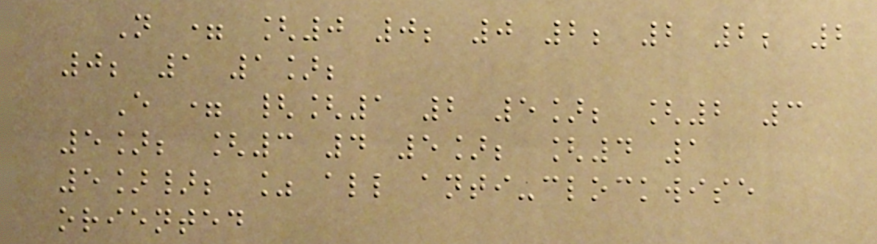N = [0 0; 0 2; 2 2; 2
0; 1 1];
E = {[1 2 5]; [2 3
5]; [3 4 5]; [4 1
5]}; % all anti-clockwise
oriented
